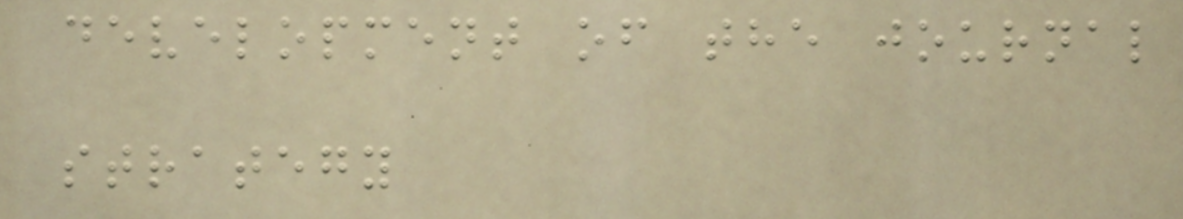development of the journal
strategy
